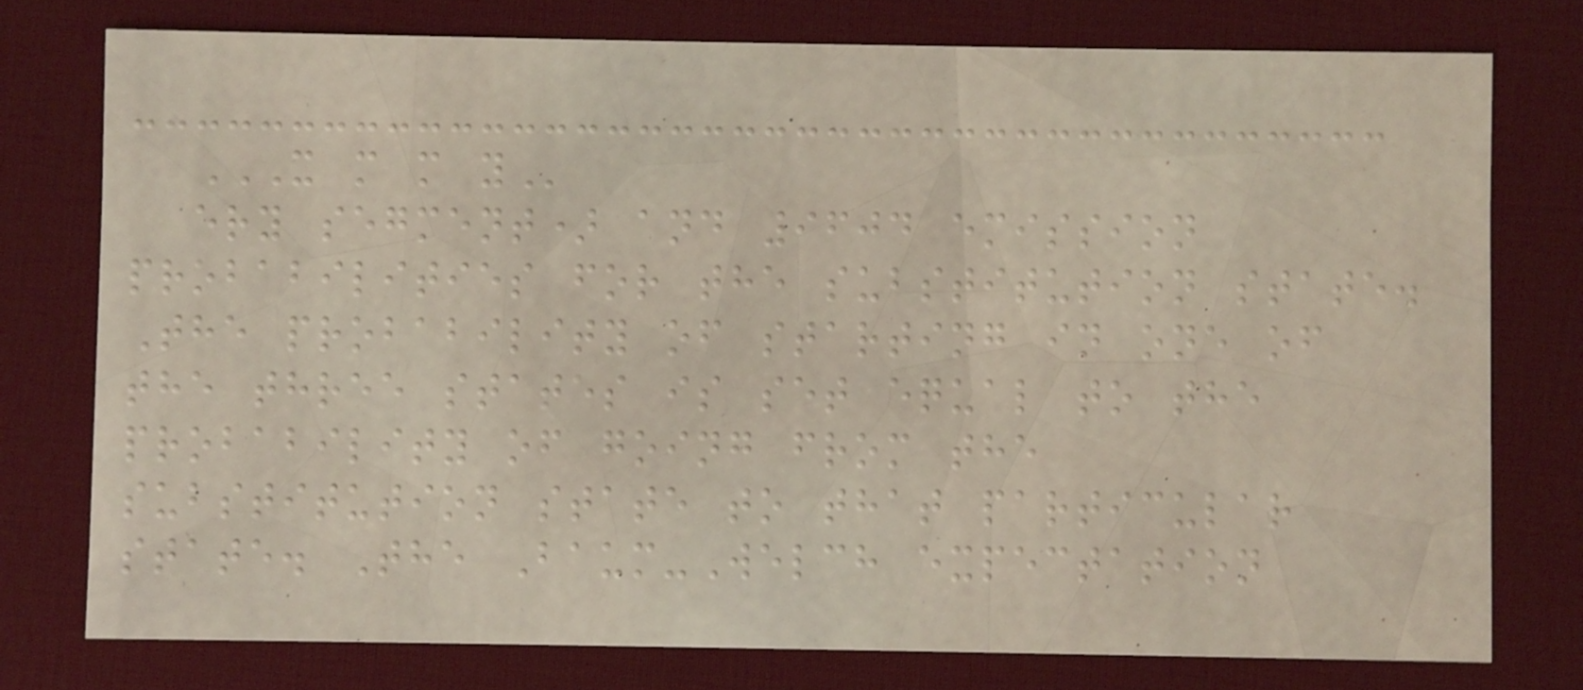X M M Y
ery segment) and 9604 emission
probabilities for the substitution state.
The probability of starting in one of
the three states is set equal to the
probability of going from the
substitution state to that particular
state. The Baum-Welch expectation
